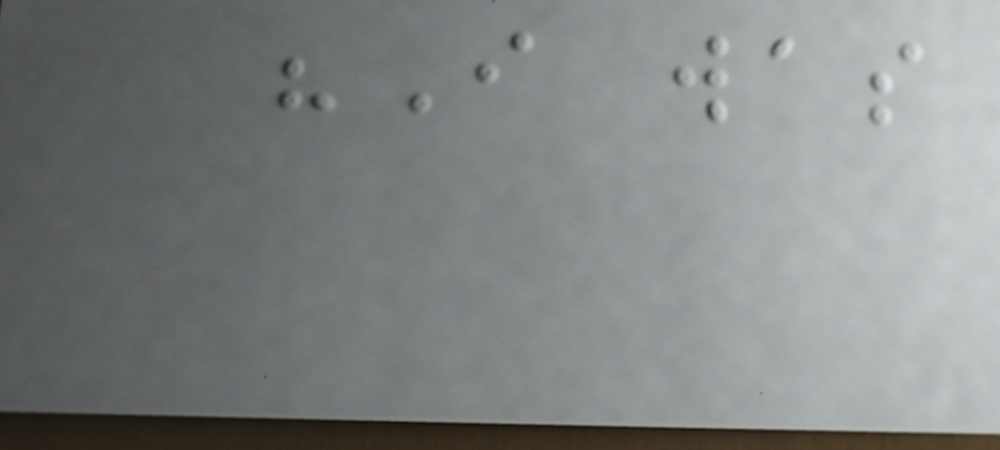"I was
